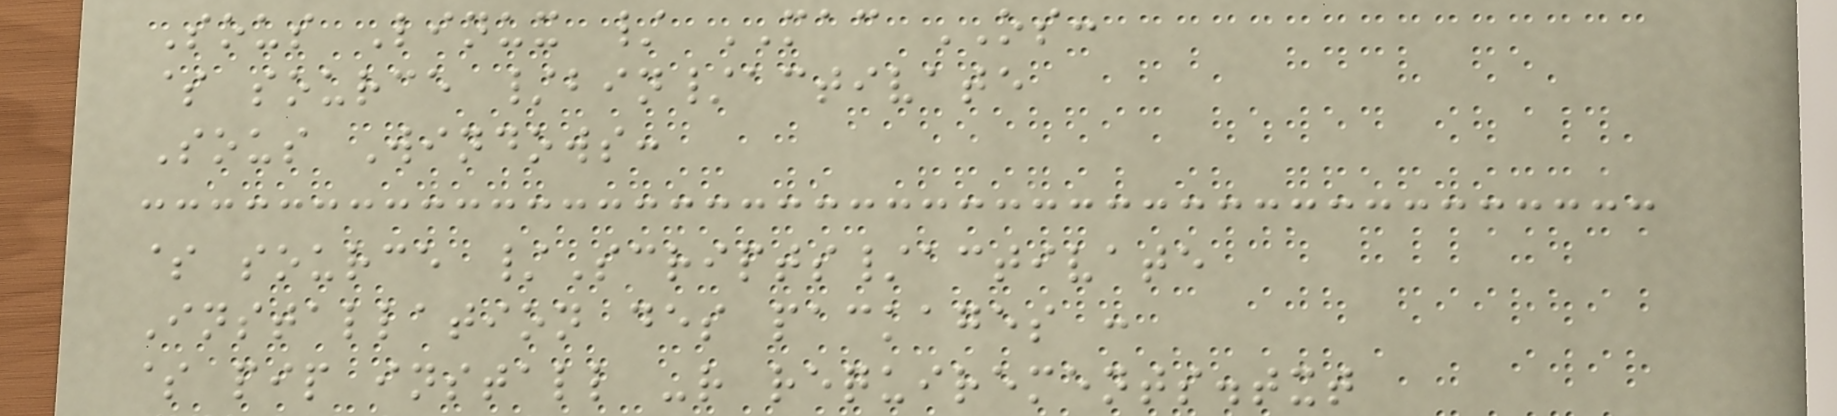Sous Linux / MAC OS:
$ source /bin/activate
Sous Windows:
$ source /Scripts/activate
Installation des packages :
$ pip install -r requirements.txt
